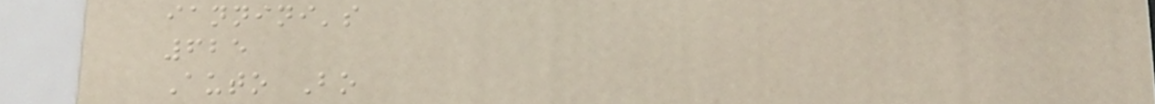iannini's
625
Auto Bo
